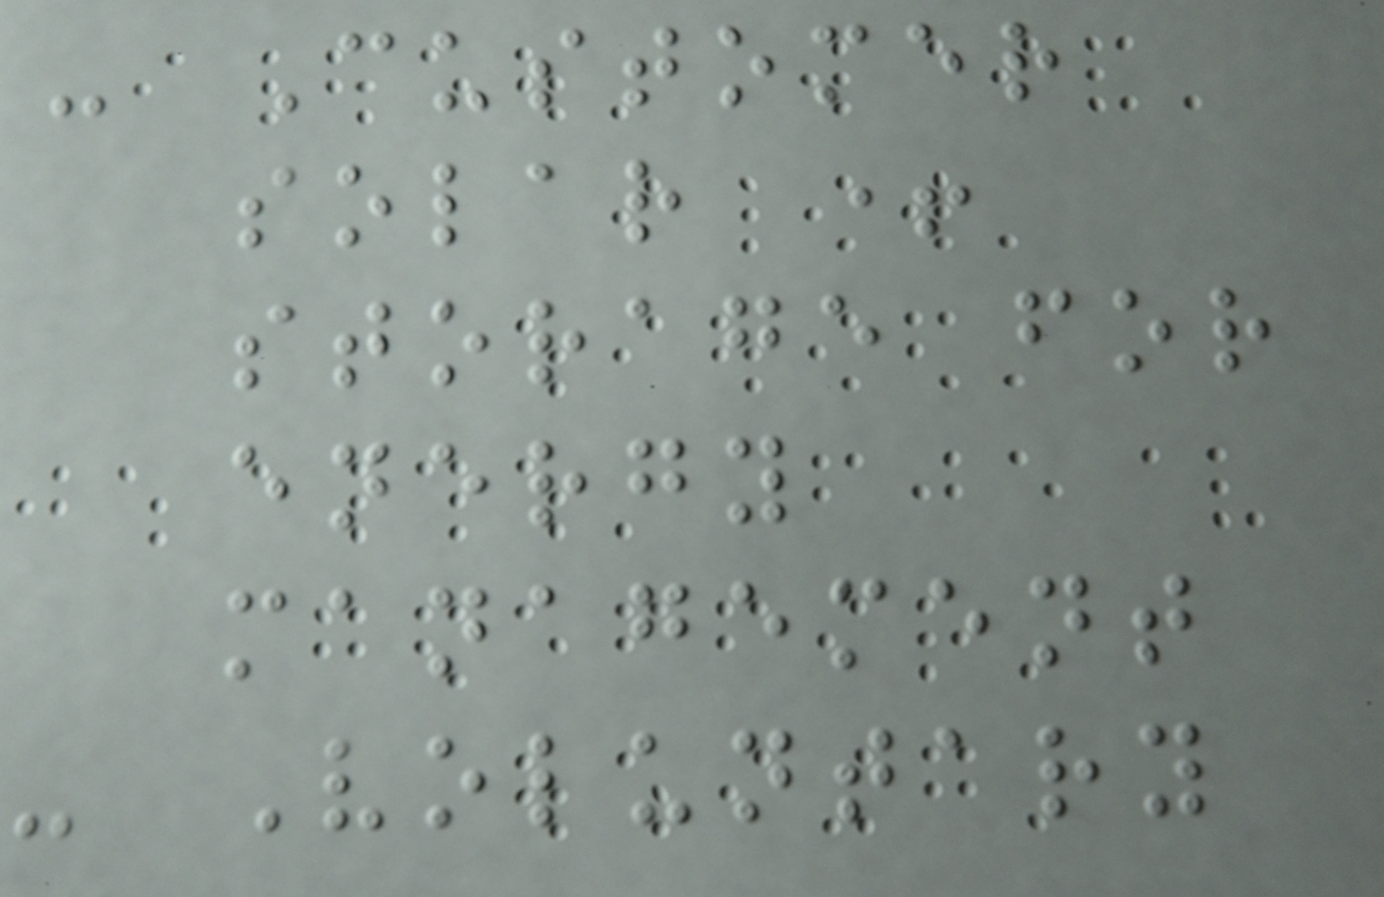- Customer
solar +
storage for
energy
management
- Voluntary
